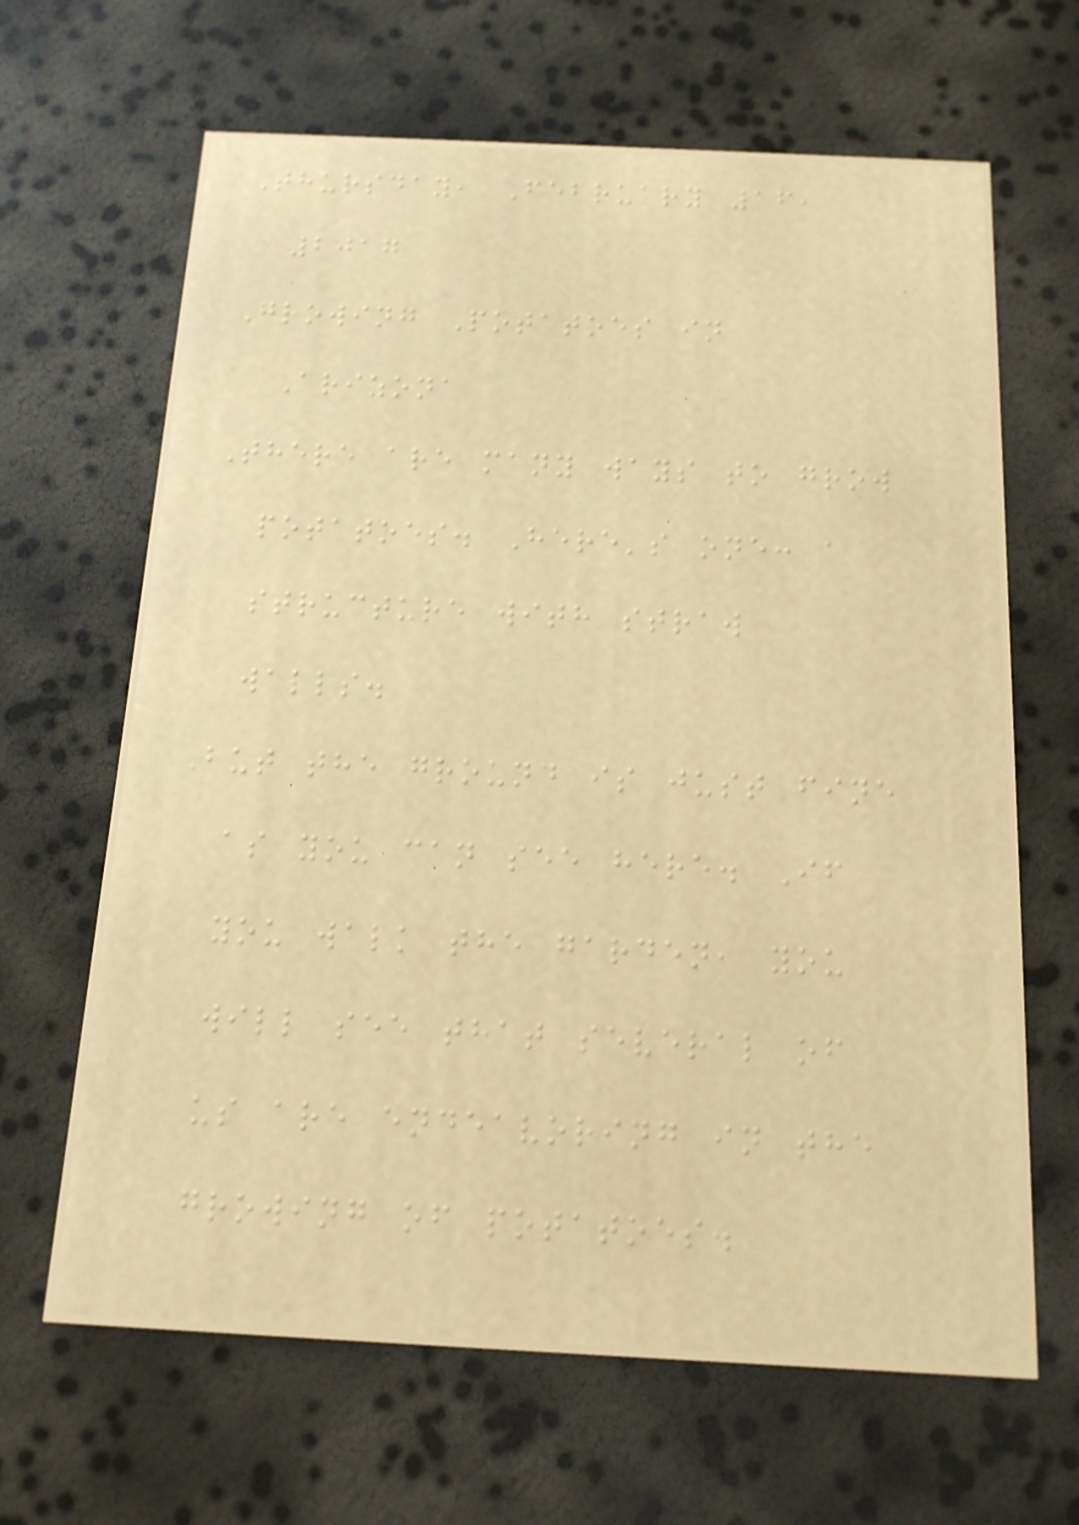Thursday, February 16,
2017
Growing Potatoes in
Arizona
There are many ways to grow
potatoes. Here's one: a
structure with straw
walls.
But the ground is just fine
as you can see here. If
you walk the garden, you
will see that several of
us are endeavoring in the
growing of potatoes.
